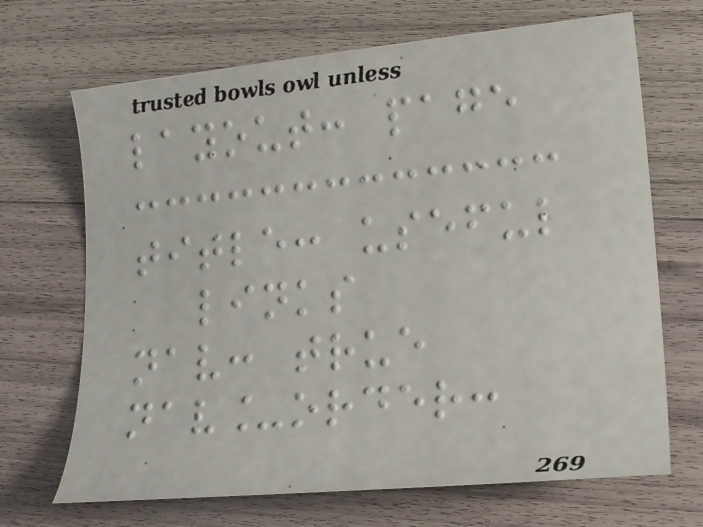layout: page
title: useful
links
nav: true
nav_order:
